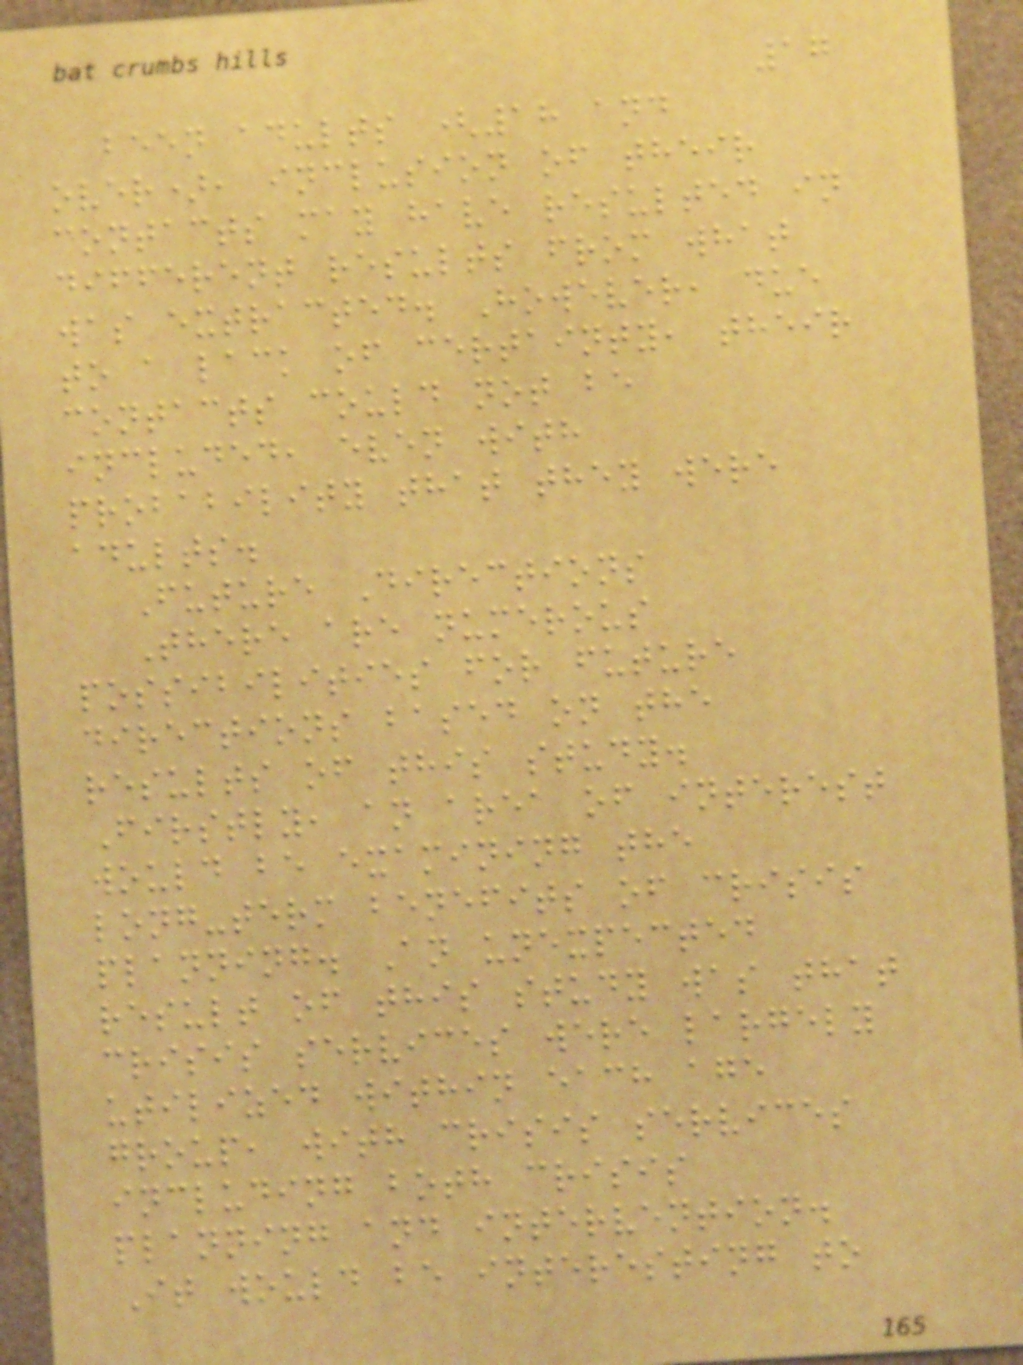17
been adults (18 and
over), inclusion of their
contacts may have resulted in
different results from what
was extracted. However, due
to a lack of certainty, their
contacts could not be
included, even with
probability that they were
adults.
Future Directions
There are numerous
possibilities for future
directions based on the
results of this study.
Firstly, an area of interest
would be examining the
long-term benefits of crisis
planning. An unexpected
result of this study was that
crisis services were largely
utilized within each age
group, with crisis services
including both crisis
planning and intervention.
It would be interesting to
